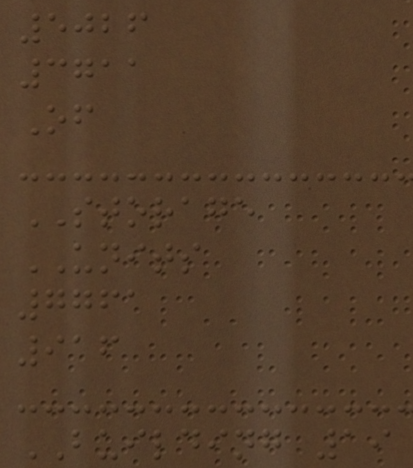5026
3711
Of
STORAGE
UNITS
7761
916
BUILDING 19
